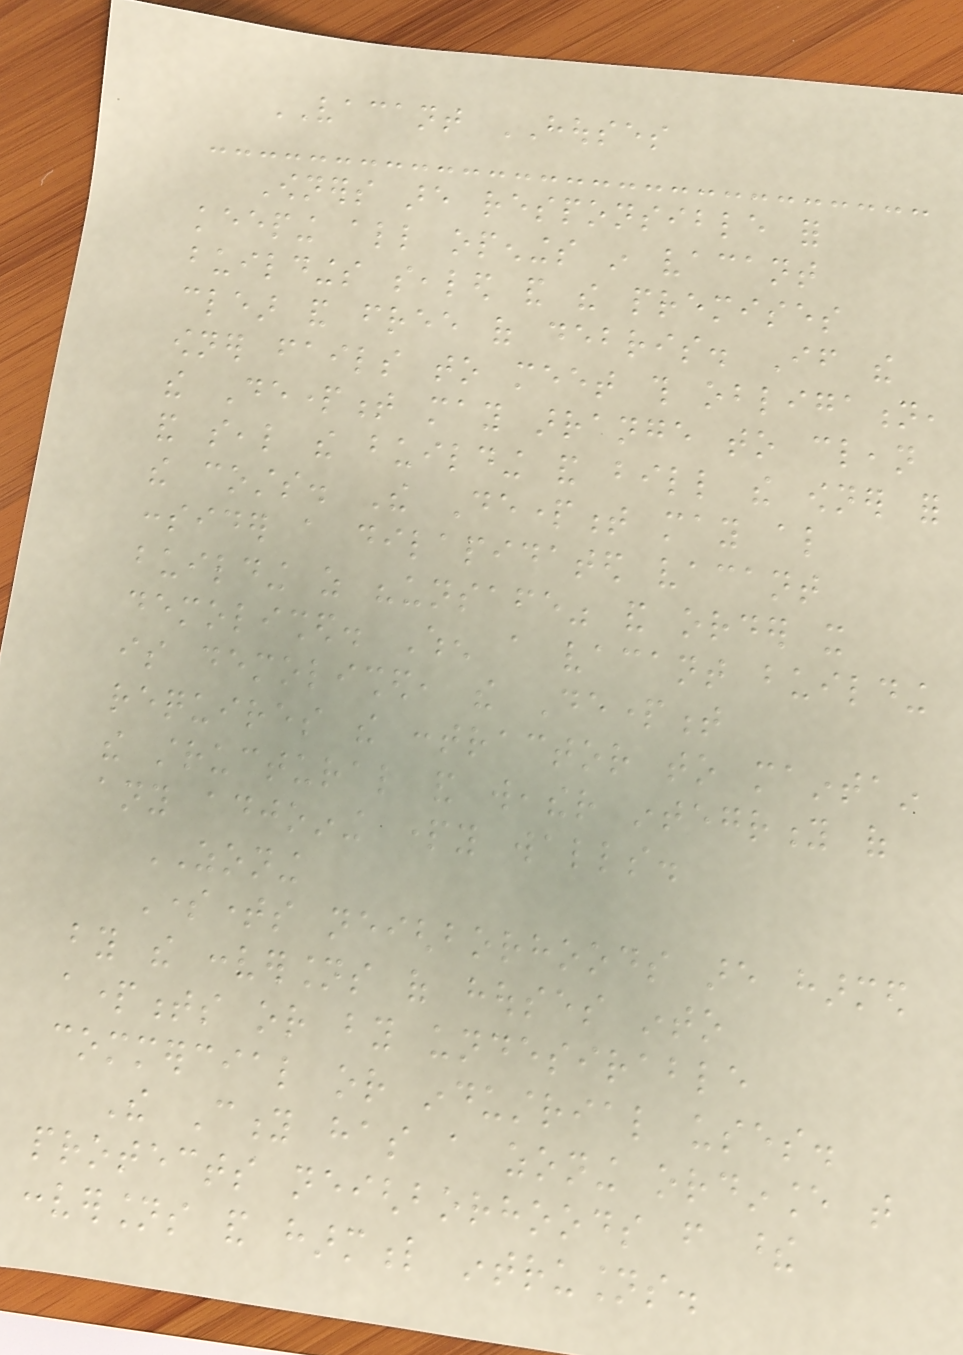VACANT HOUSES
Owners are responsible for
keeping all openings in vacant
buildings sealed and the premises
clear and free of debris. If the
owner fails to meet this obligation,
the Department may arrange to clean
and seal the building and bill the owner for
the costs. The Department may also
consider a dilapidated vacant
building as "unsafe" and order it
demolished. When a vacant building
is demolished, the Department
requires the contractor to maintain
the structural and weather integrity of
any adjoining party walls.
ZONING
Sometimes neighborhoods are harmed
by the conversions of houses into
apartments or by undesirable
commercial or industrial uses.
The City has a zoning ordinance that
protects neighborhoods from these
conversions and harmful intrusions.
